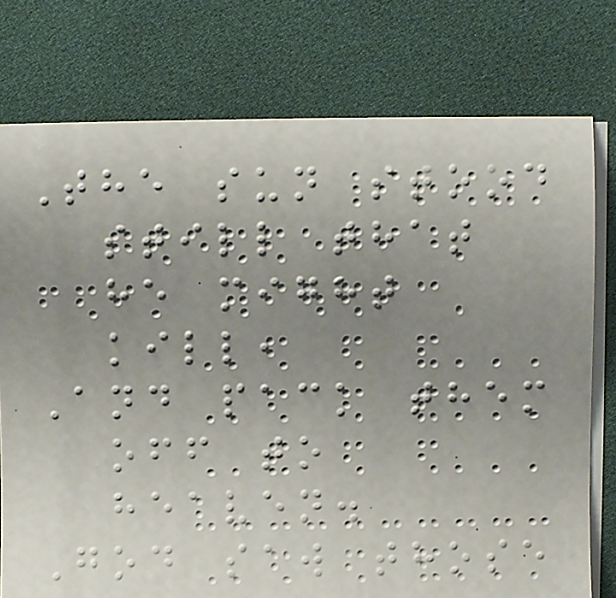The sun stood
still that
he might
kill,
And pack them
off to
heaven.
God saw those
